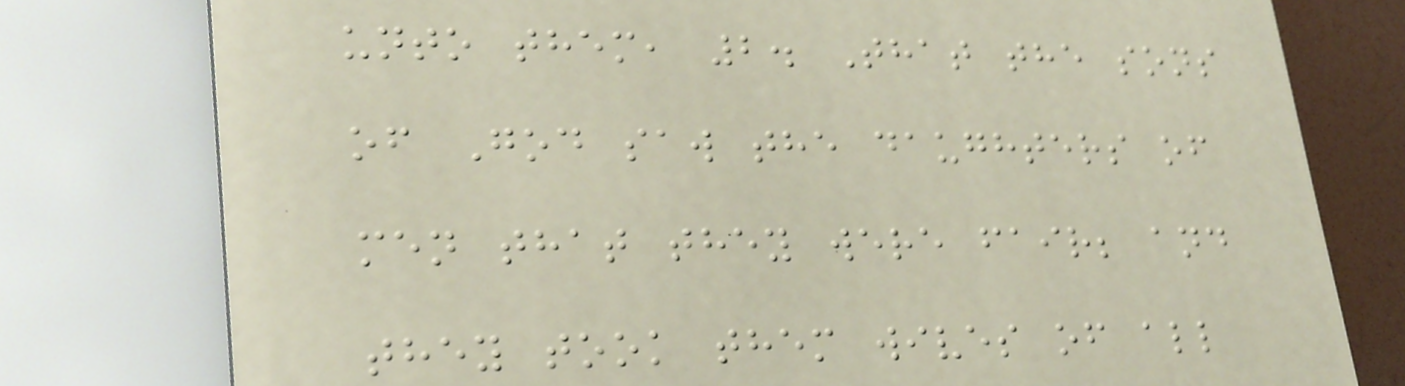unto them, 2. That the sons
of God saw the daughters of
men that they were fair; and
they took them wives of all
